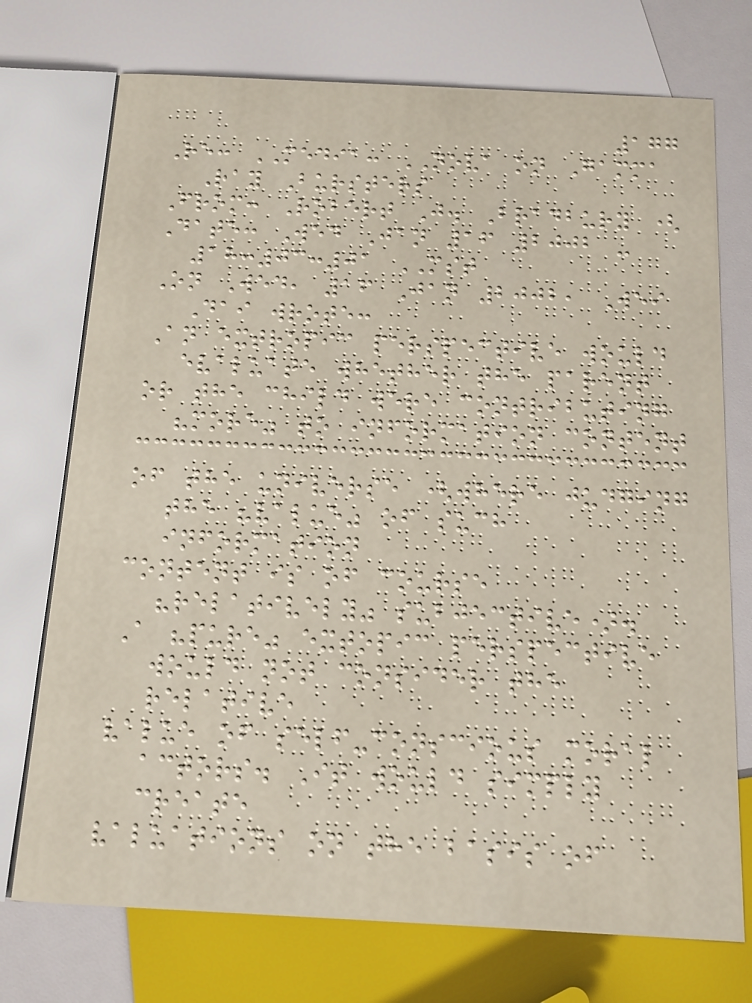177
Re: MEDIA: NOVA on Gamma
Ray Bursters
From: Robert J. Bradbury (
Date: Wed Jan 16 2002 -
18:03:01 MST
On Wed, 16 Jan 2002, Wei
Dai wrote:
An extropic perspective would
evaluate whether the parent
or the child were contributing
"more" to information content
of the universe (where judging
the "value" of such
information
content is of course
"relatively" subjective).
A "pure" extopic perspective
would not consider the
relative
value of self-conscious moral
actors. It would simply
create
valuations on the basis of
